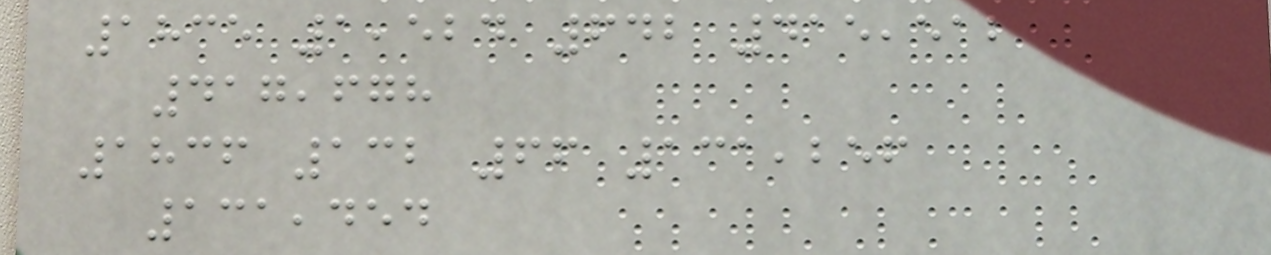1835 1,524 642 415,512
417,678
1836 132 66 131,256
131,454
